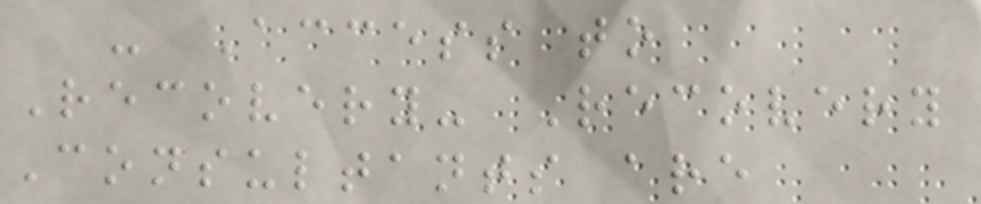- Access to
Recovery- Recovery
Consultants are
